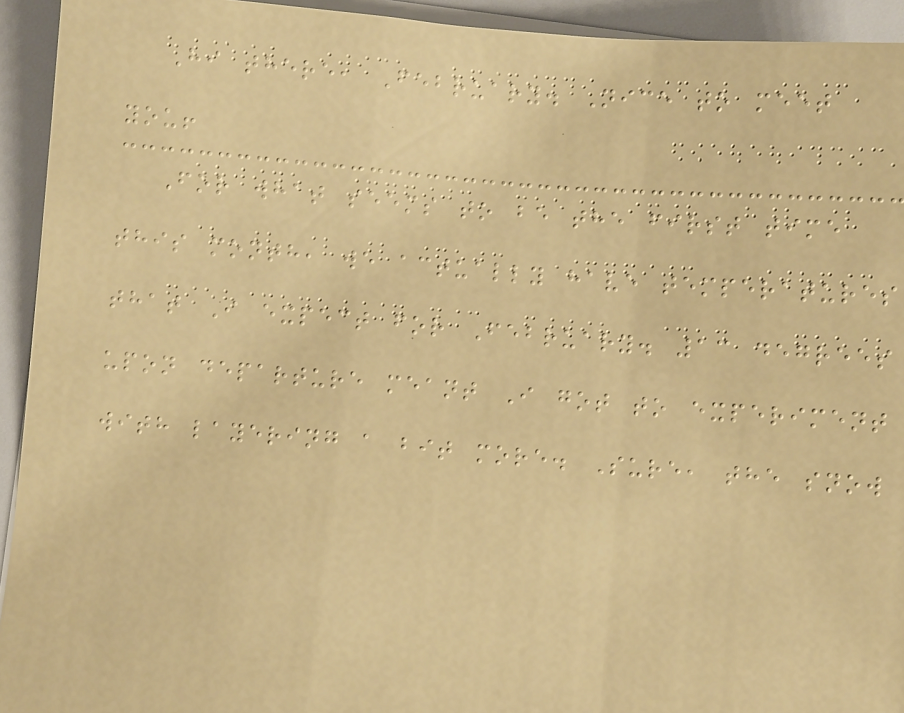Hi there, February. Nice to meet
you!
For what seems to be the first time
this month, we actually have temperatures
that I expect for February. 13 degrees
upon departure meant I got to experiment
with layering a bit more. Sure, the snow
